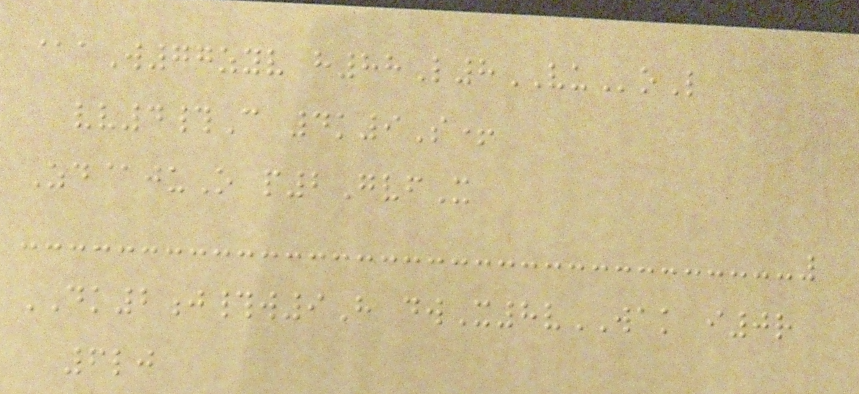@aW77zyv h88L8VUoL
vv4#C 4k9S+
Zd@juO p2GvfX
DK2j#w9H dwX8vWAK i0r
6lj
